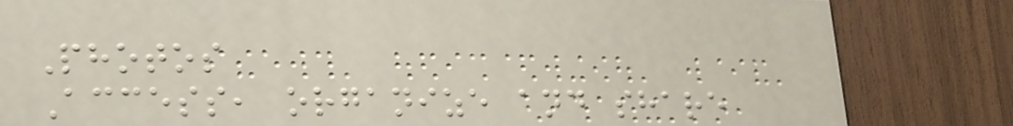Photos
Access, organize and share
